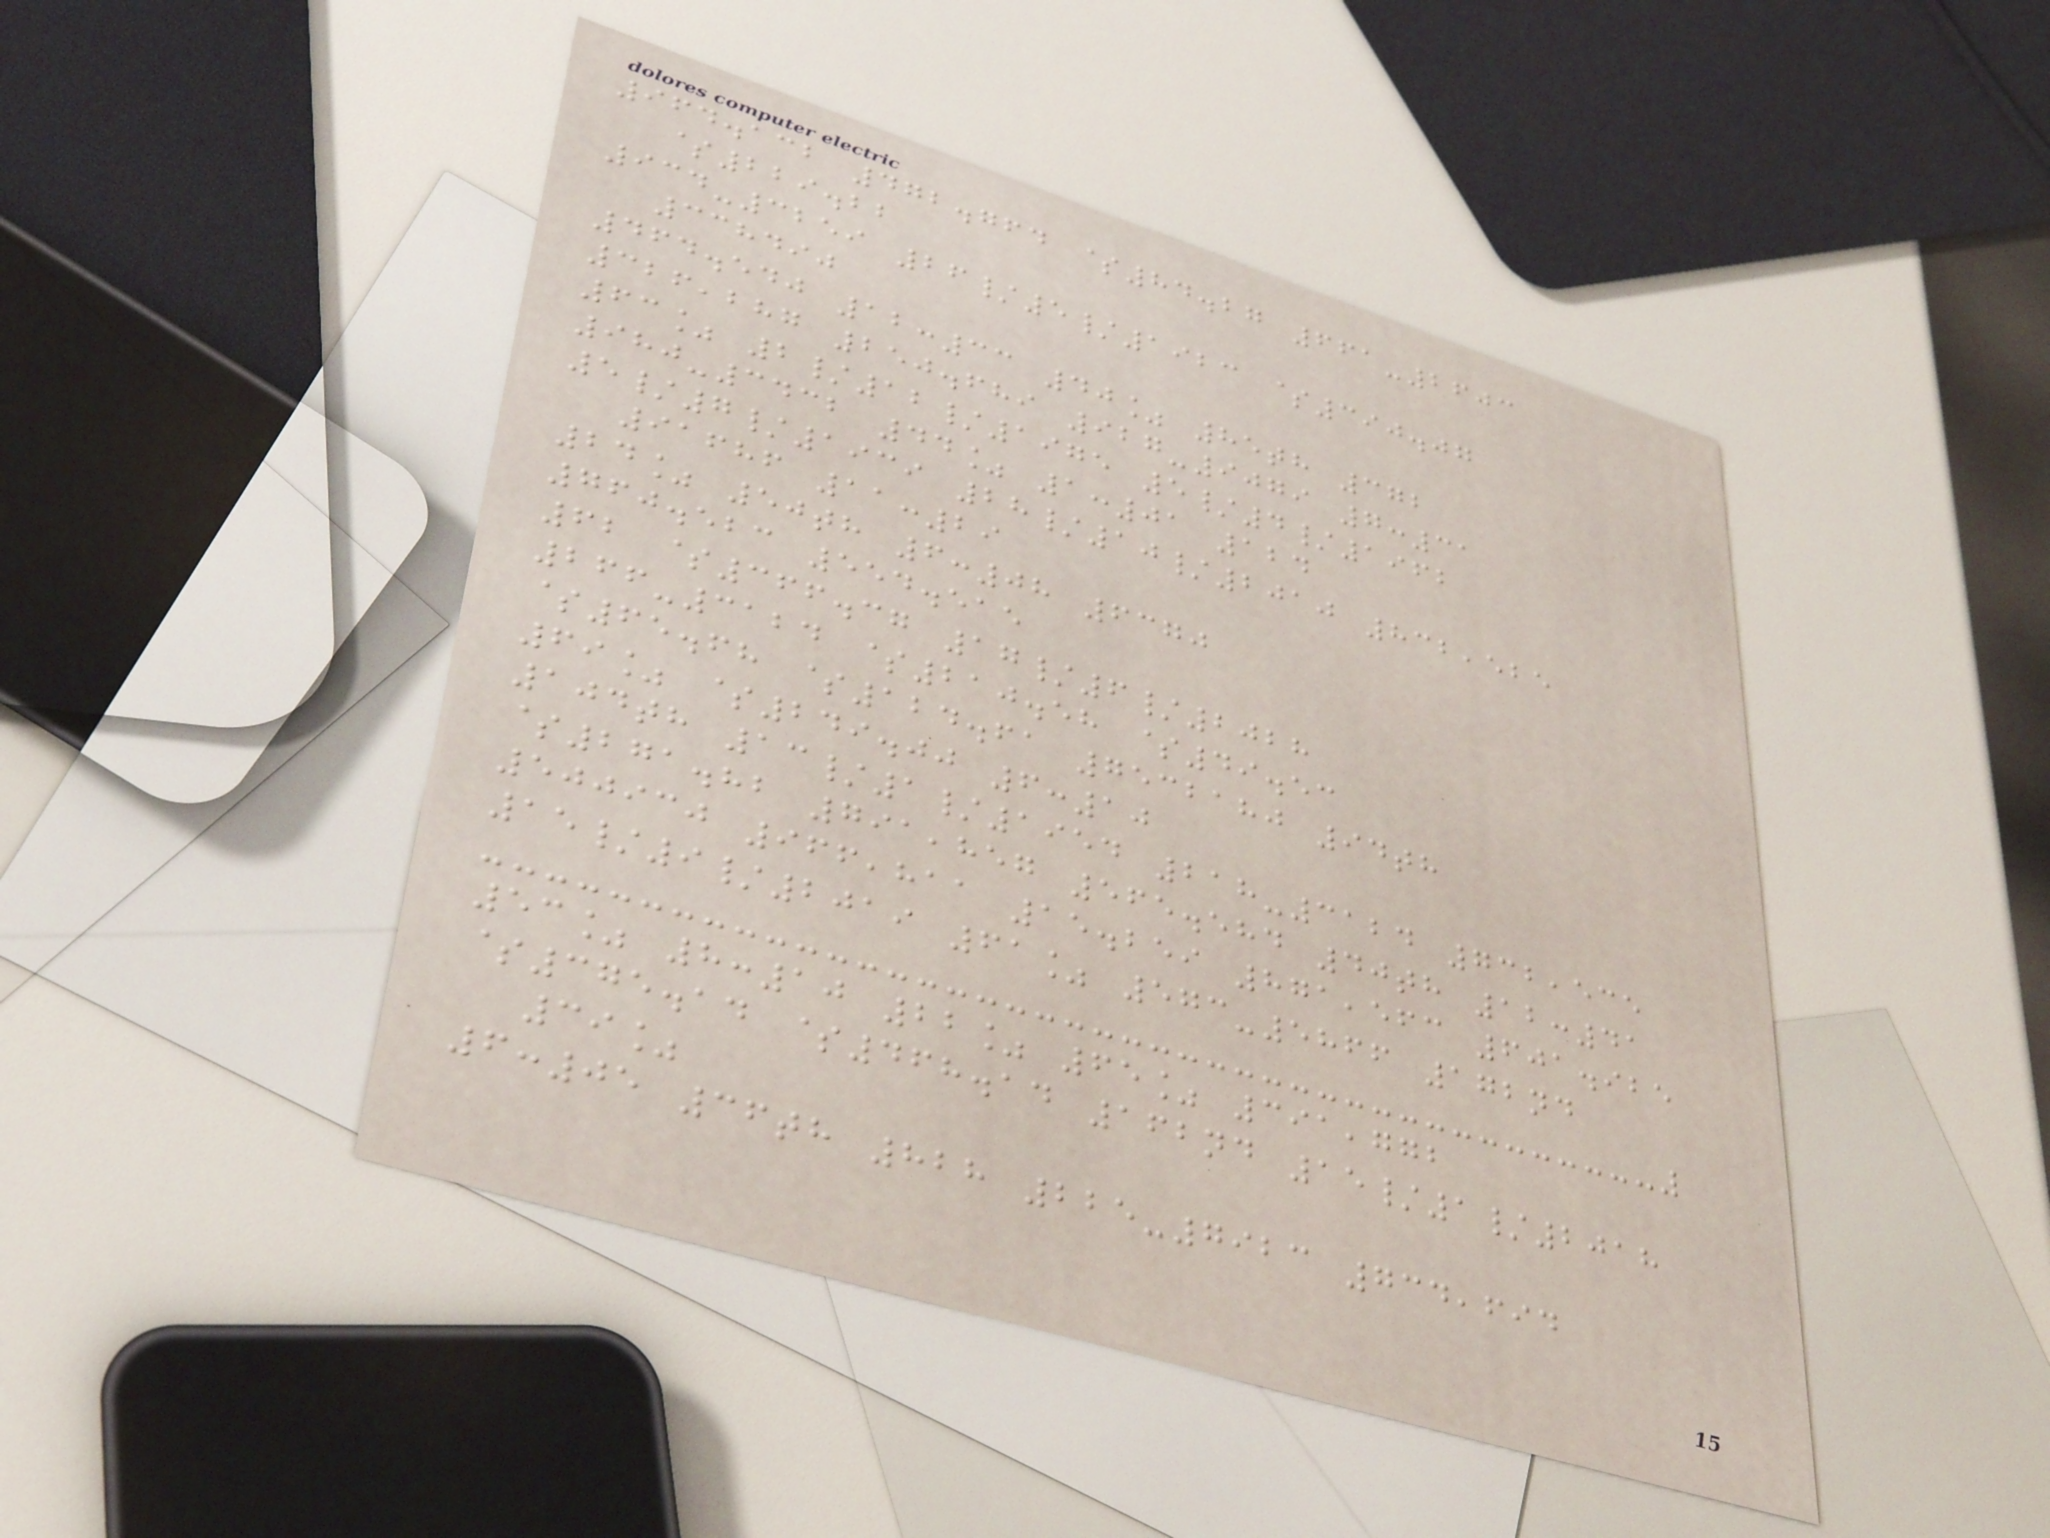964.132 472.764 $84.27 661-2603
$229.22
934-3259 26/5/1923 $390.07
338490
464.540 12:33 40% 85th 372
326,287 250.689 927-9079 7:31
63% 2/12/1975 5/4/1962
980-3432 44% 1:01 124
5/7/1939 28/10/2010 832,525
91686 11:29
24% 50th 6:08 6370
760.523 554.515
62 $366.37 17/6/2028
266-3124 $210.58 $49.53
$65.68 $124.61 7532180 94th
69% $249.00 6:10
104th 13/1/1954 218-3124 732,535
$271.82 791,857 565.584 40th 12:41
500930 966,811 15.259 871,563 601.925
15/9/2019 61% 573-5866 172nd
53% 8:10 22% 65% 391,772
$375.14 $468.14 162nd 15/1/2018
39%
6:05 36th 828 225-7923 734,694
